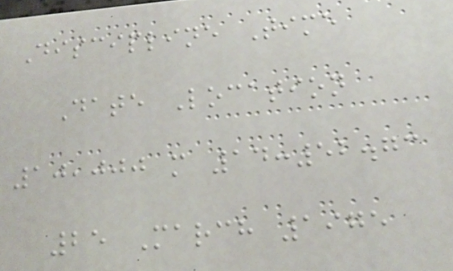Discipline Time
Date Location
10,000 m 14:52.73
25 March 1975
